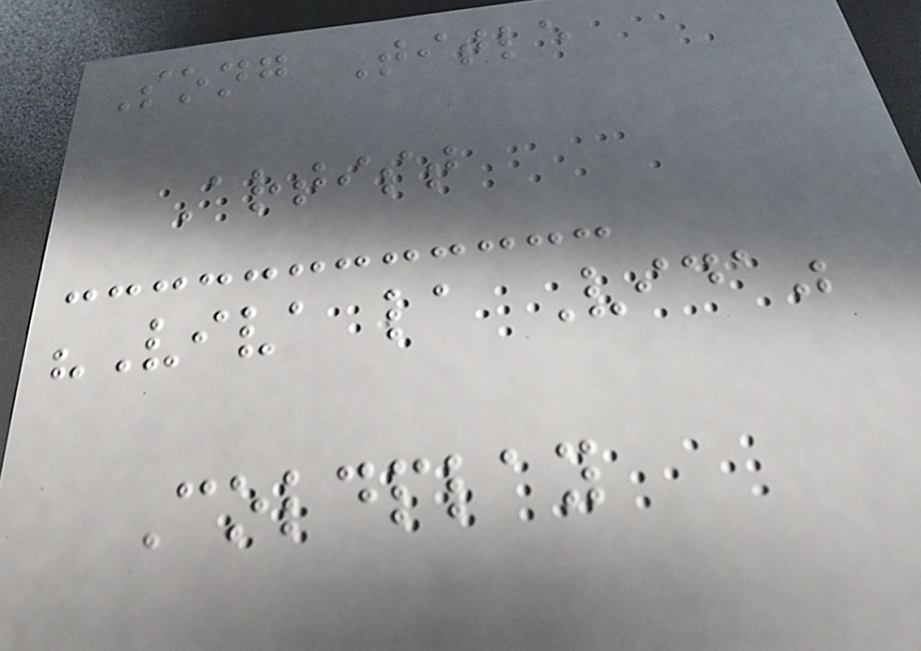Song Title
Artist
"Viva la Vida"
Coldplay
